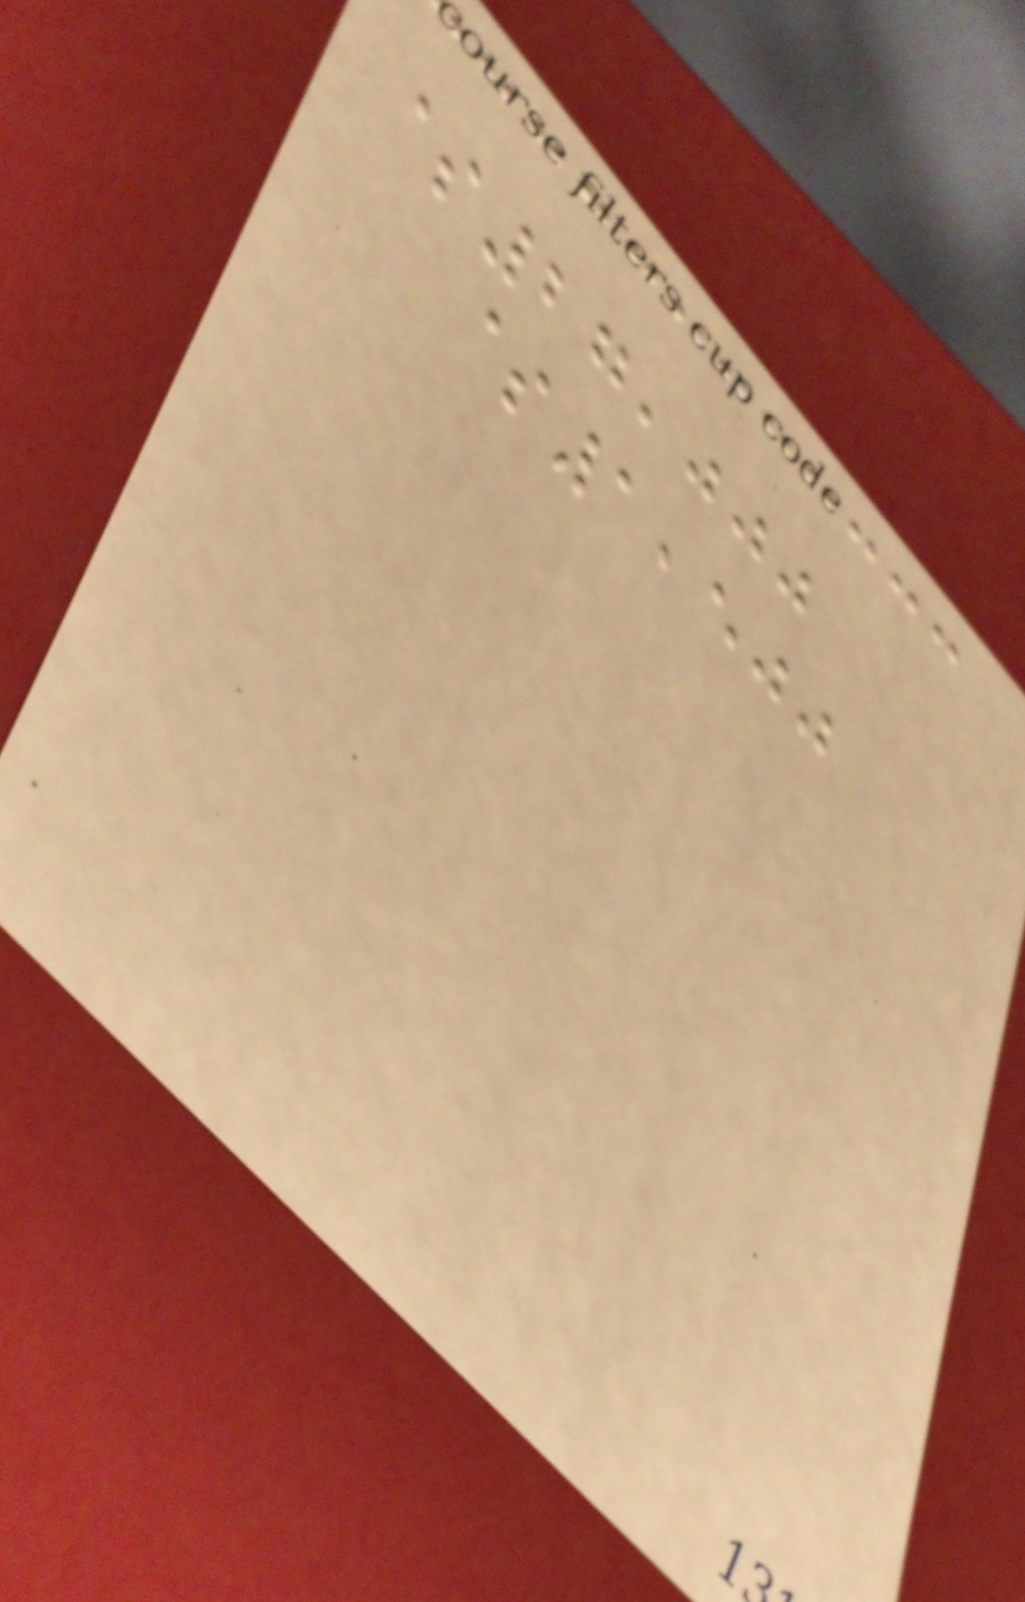$27,000
$1,500
